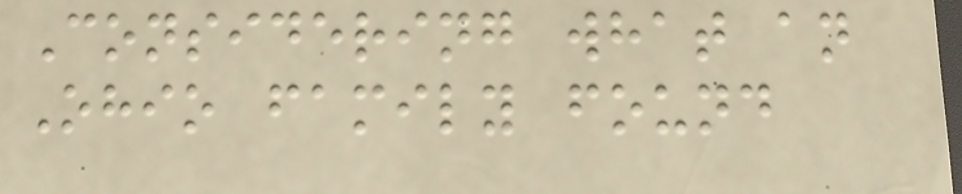Considering what an
Ohio family found
